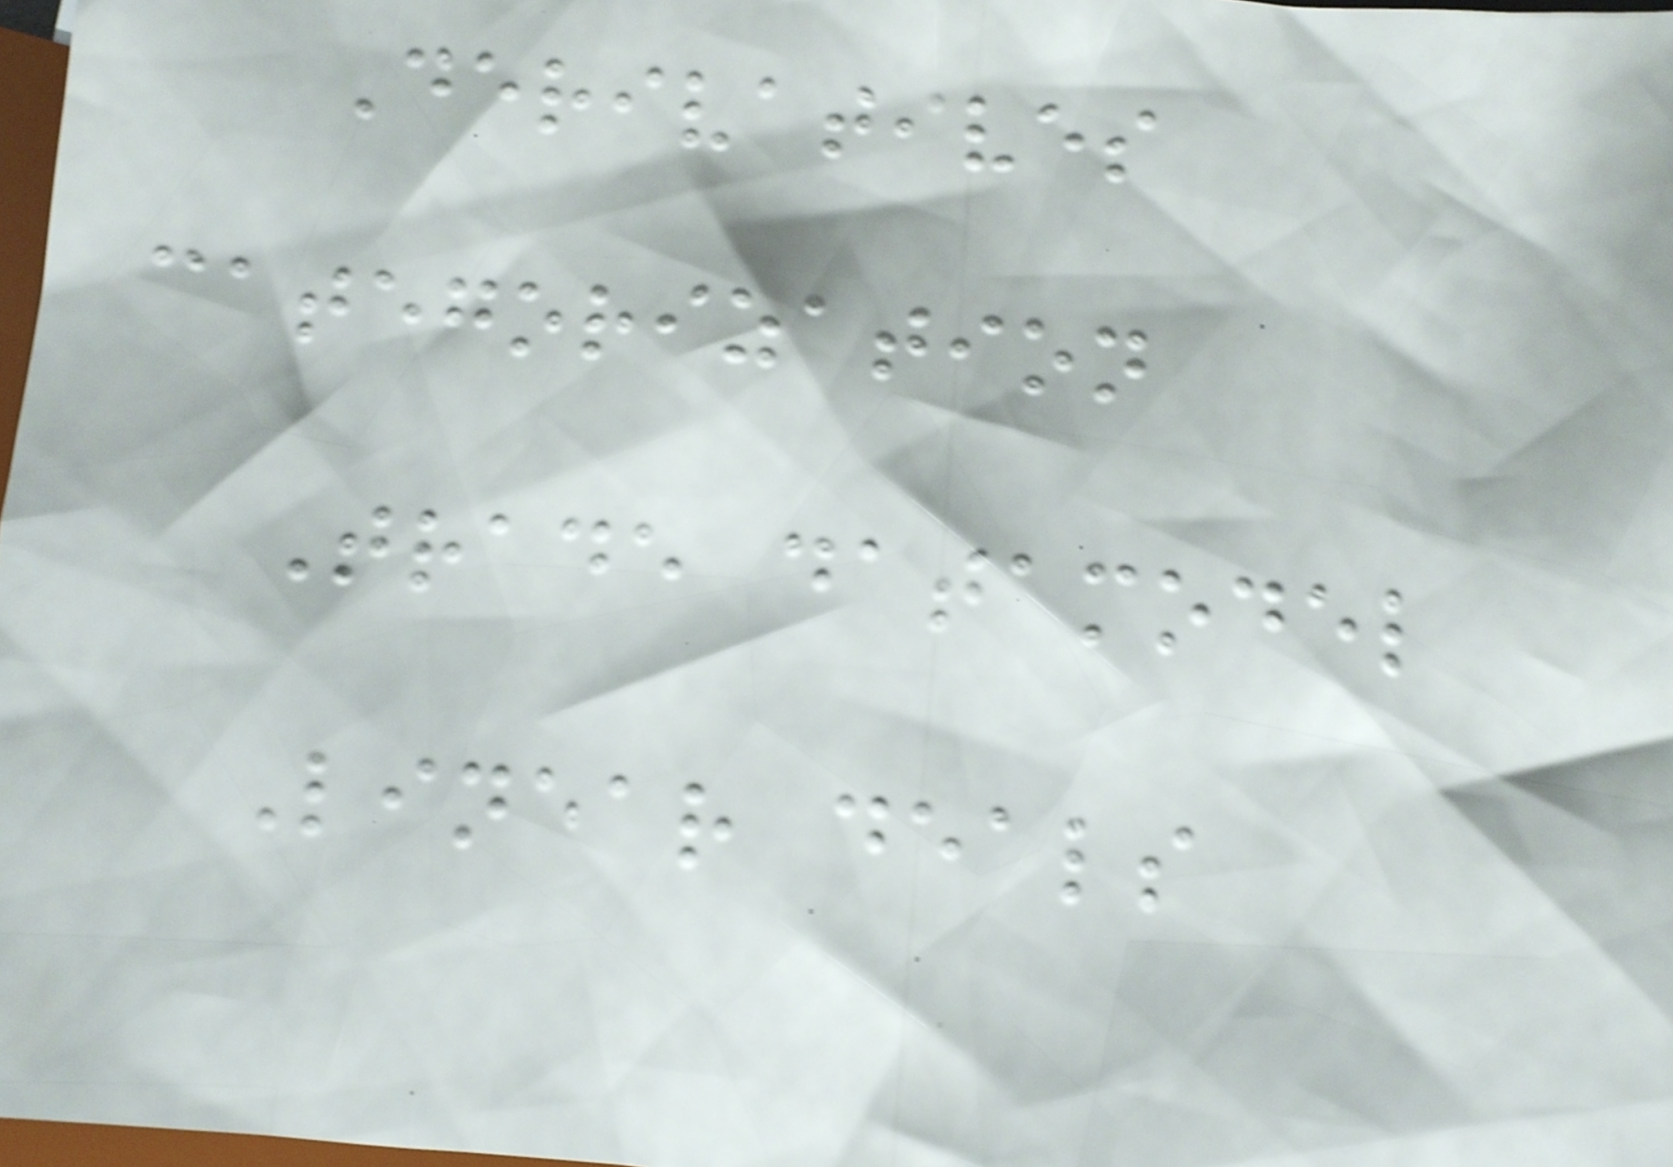Derivatives
categorization
Trade datamodel
Linear deals
